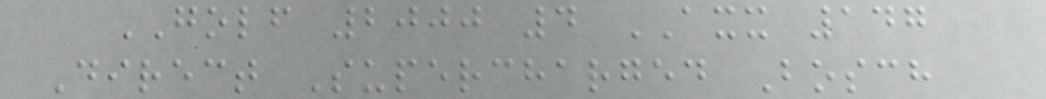GOLF 2000 4 AXX 147
Direct Supercharged Bosch
